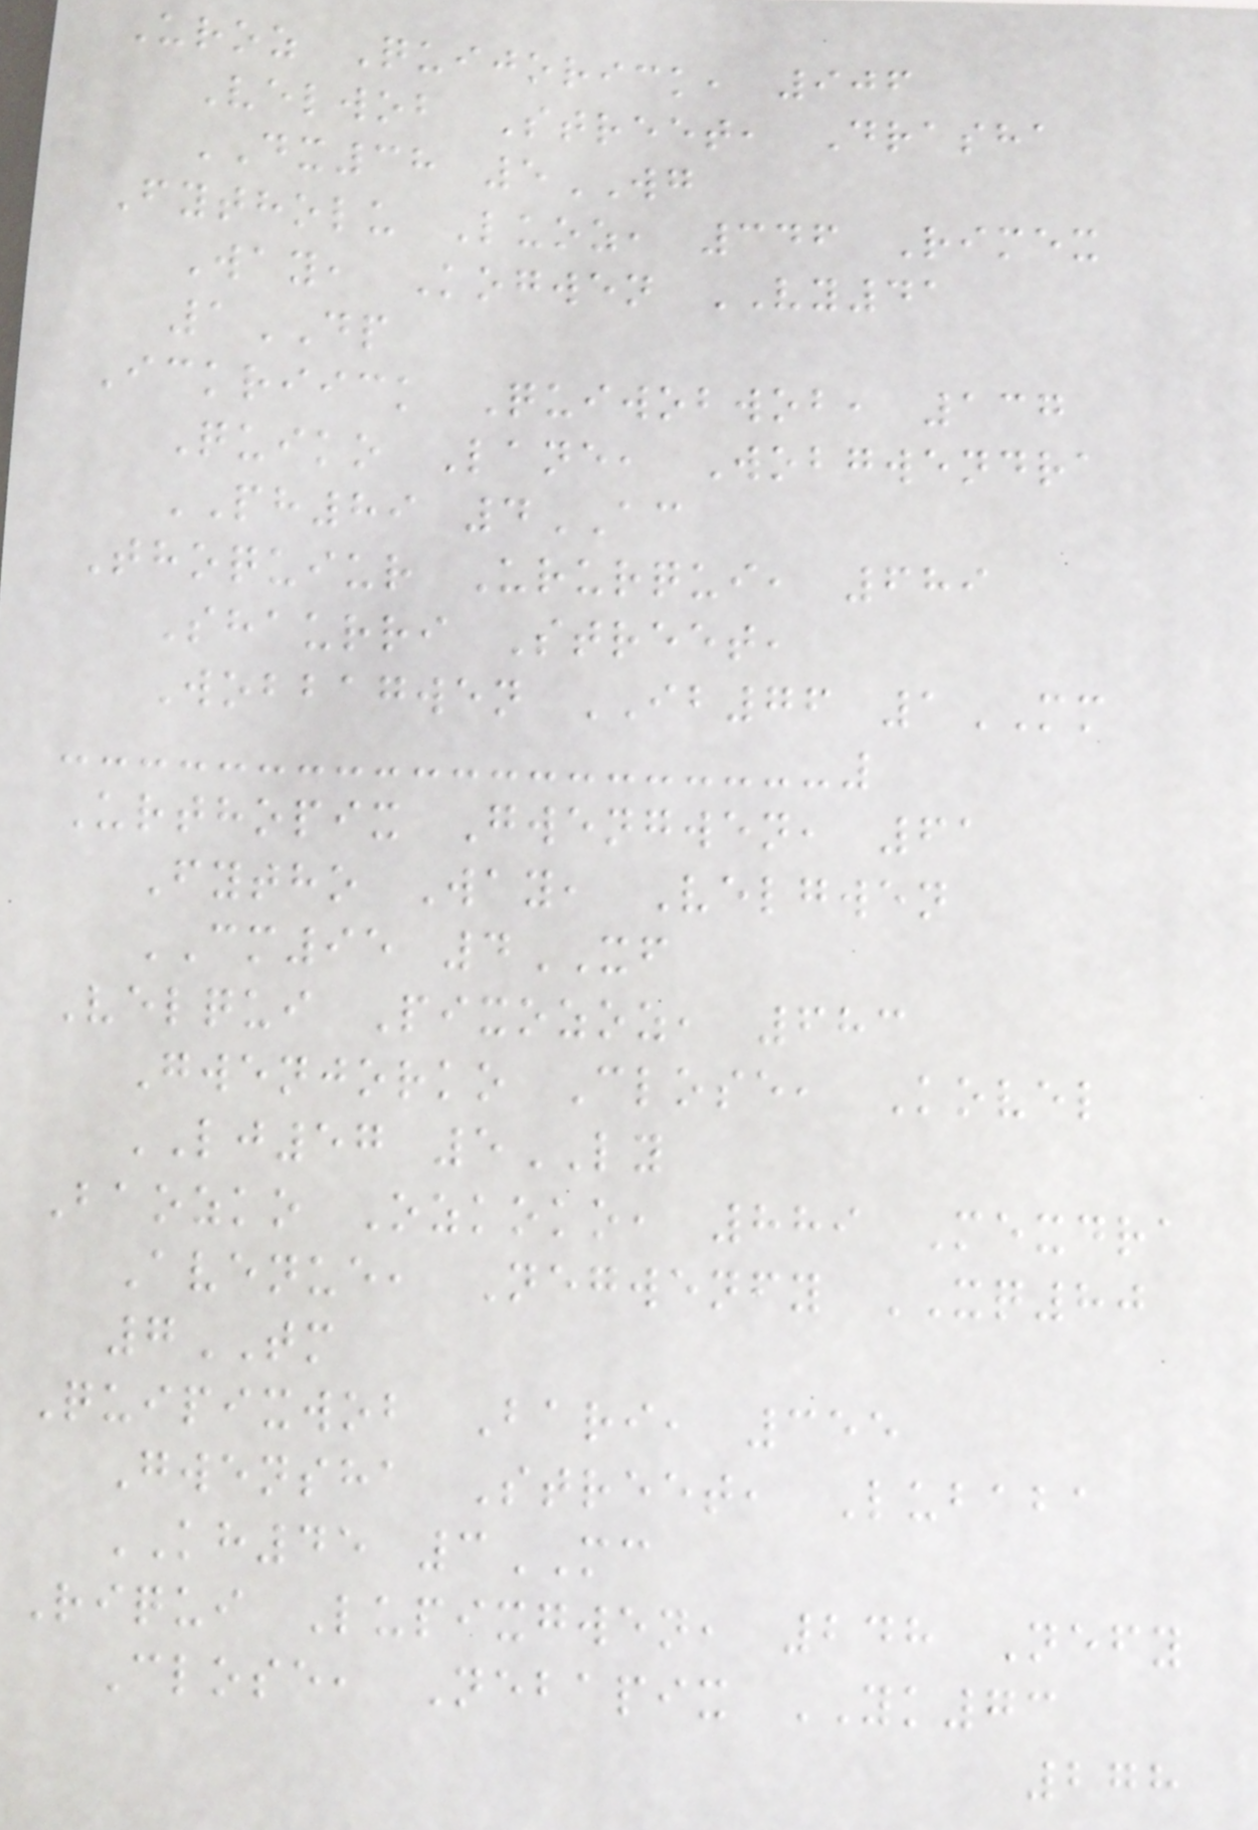Uroz Quijorick, 906
Velwob Street, Drasha
DX38 5WG
Fytholu Luoz, 346 Rimex
Way, Kogwen VY41
1DP
Ickriick Quiwobwob, 137
Quiko Lane, Wobgwendra
PH89 4AC
Thoquiur Ururqui, 689
Shaurri Street,
Wobbagwen IB76 1MM
Urthopix Gwengwen, 61
Fytho Way, Velgwen
CM95 4XF
Velqui Pixozoz, 683
Gwenjorko Close, Kovel
LJ57 5LY
Baozko Ozkoko, 889 Mexdra
Avenue, Negwenfy XQ80
7TM
Quipixwob Bari, 355
Gwensha Street, Lubaba
KH45 3MC
Riqui Lupixgwen, 248 Nefy
Close, Nebapix YK73
278
